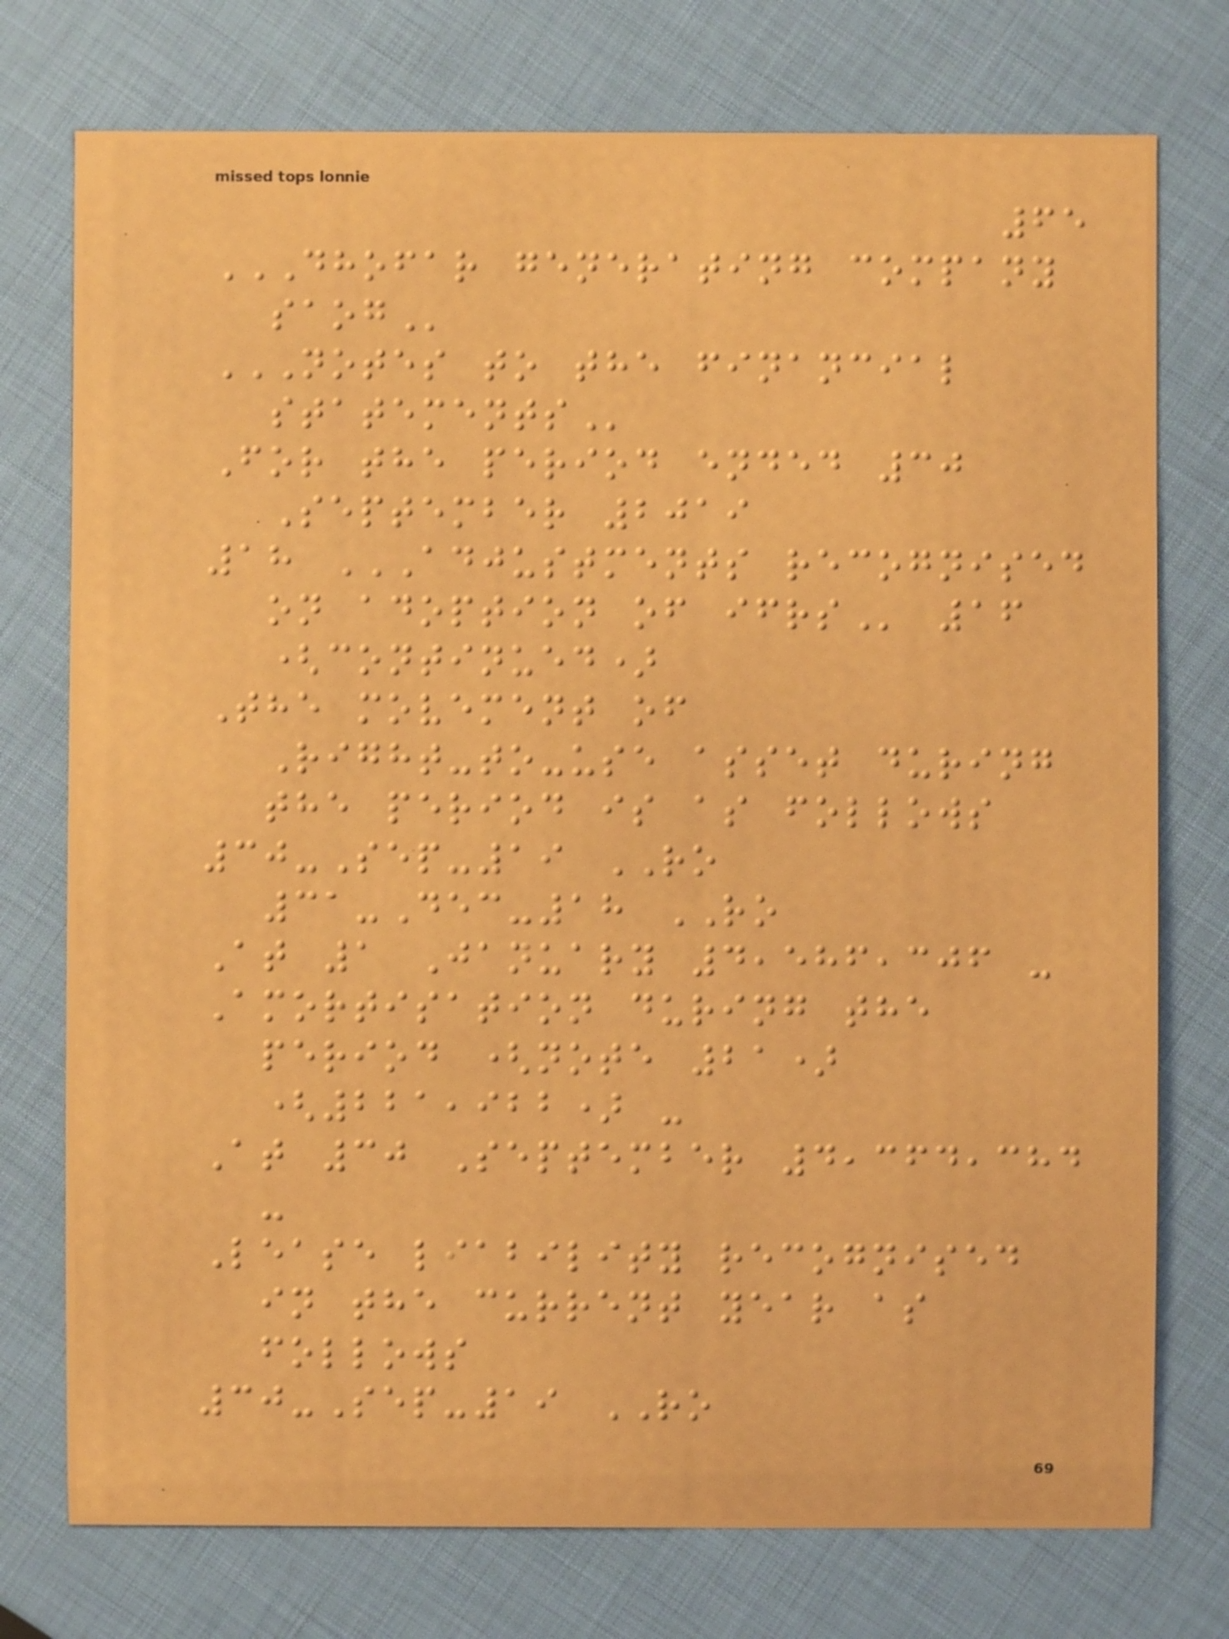65
DHOFAR GENERATING COMPANY
SAOG
NOTES TO THE FINANCIAL
STATEMENTS
For the period ended 30
September 2019
18 ADJUSTMENTS RECOGNISED
ON ADOPTION OF IFRS 16
(continued)
The movement of
Right-to-use asset during
the period is as follows
30-Sep-19 RO
31-Dec-18 RO
At 1 January 4,586,306 -
Amortisation during the
period (note 21)
(221,922) -
At 30 September 4,364,384
-
Lease liability recognised
in the current year as
follows
30-Sep-19 RO
